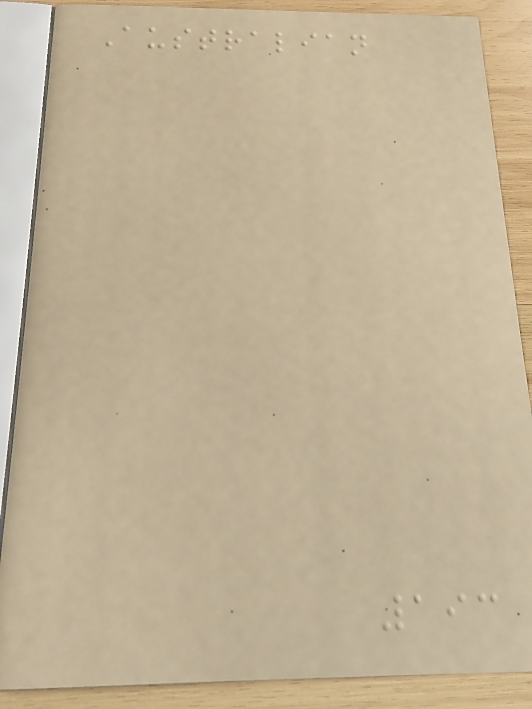Australian
193
